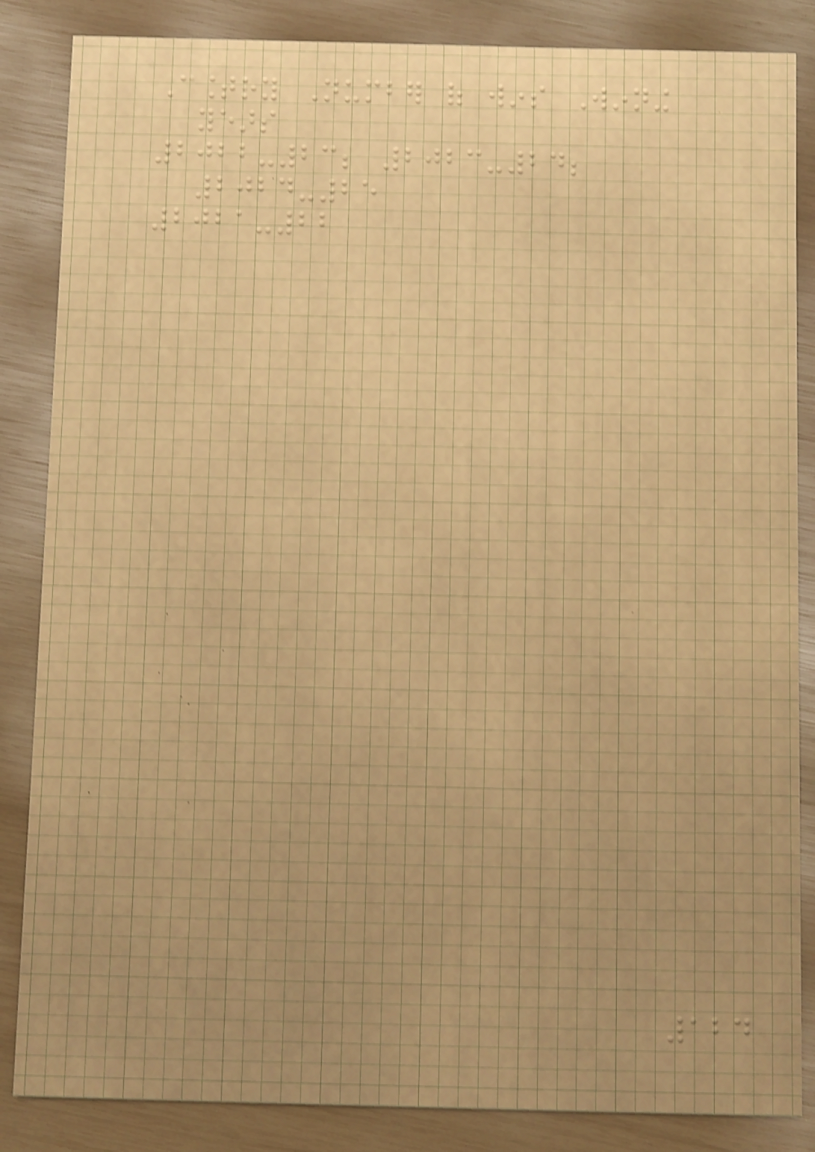Country Number of wins Winning
years
2022-23; 2023-24;
2024-25
2021-22
124
